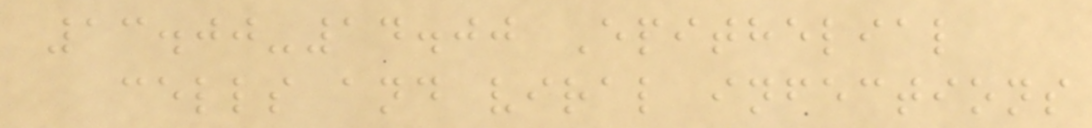13.00-14.00 Epithelial
cells and viral infections
